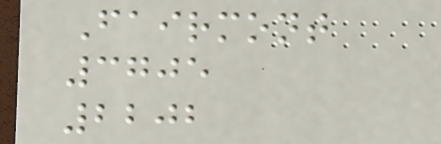Fairmont
3705
2202
